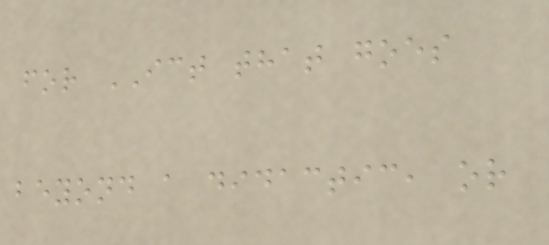for ICT that goes
beyond a didactic, or
